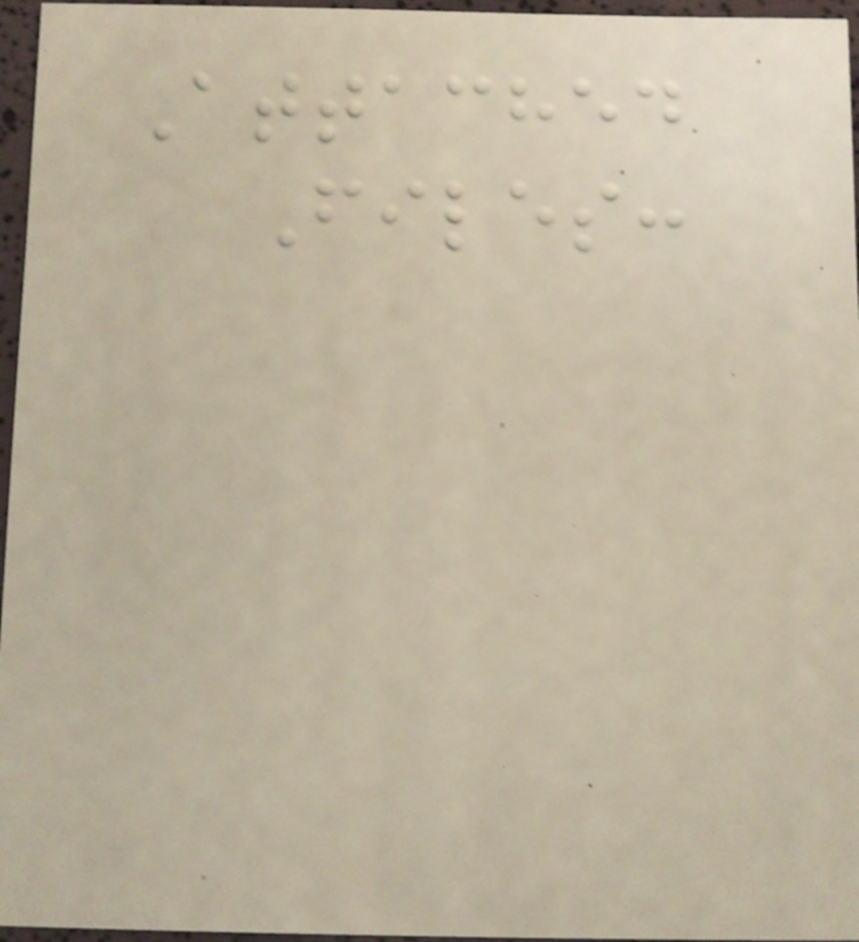Attached
Files:
